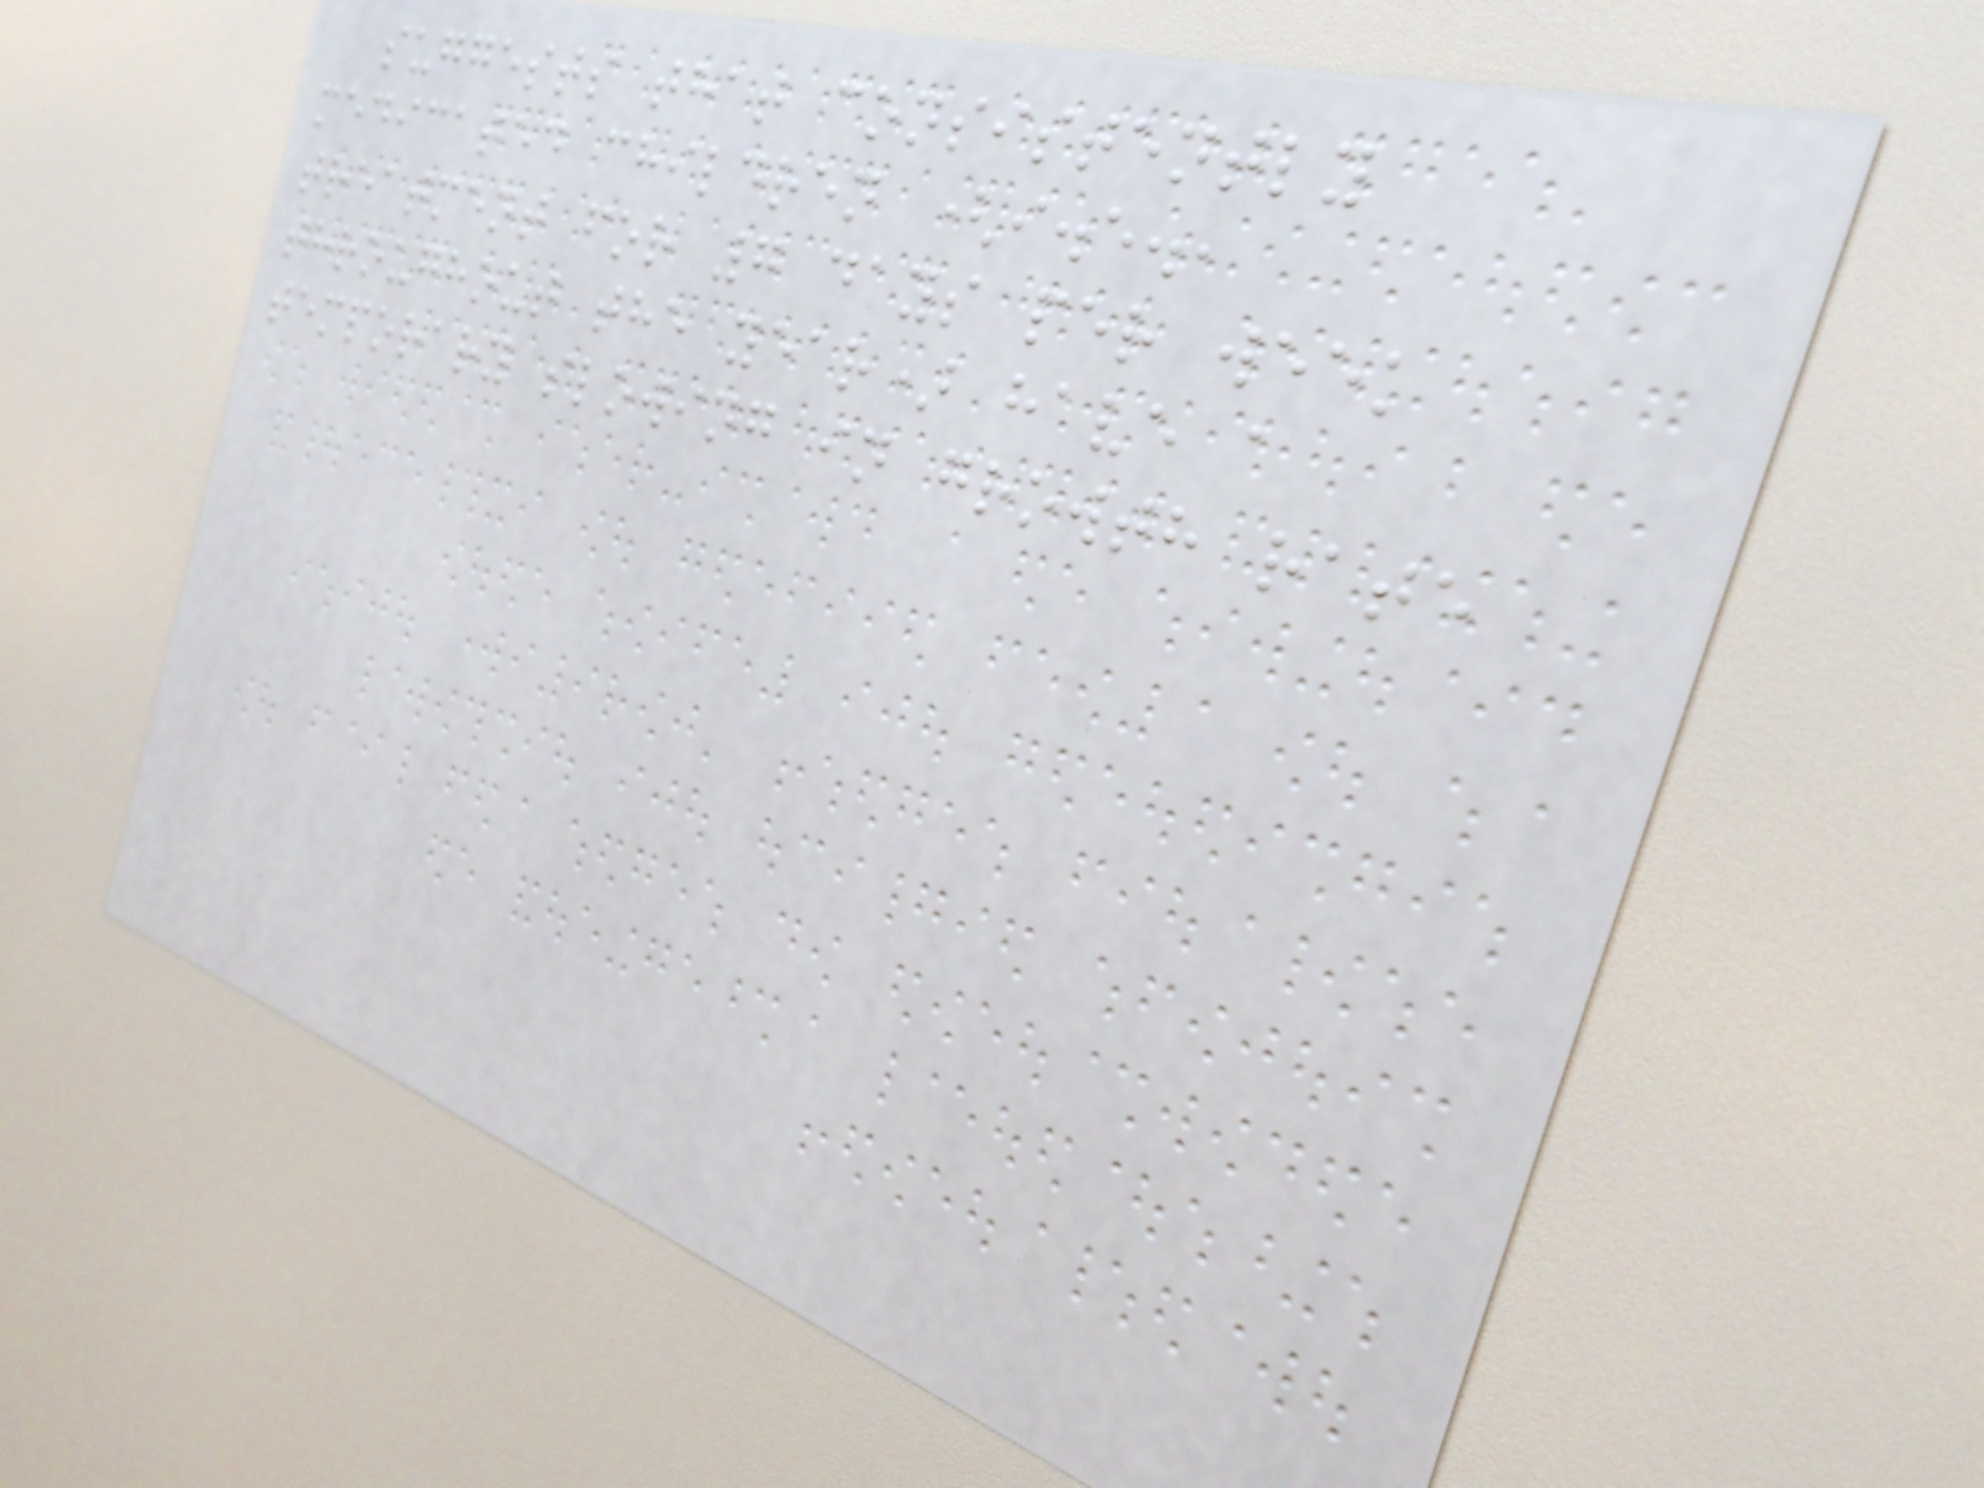suggests that consistently
medicated children (i.e.,
treatment for 7 days per week
throughout the year) have a
temporary slowing in growth rate
